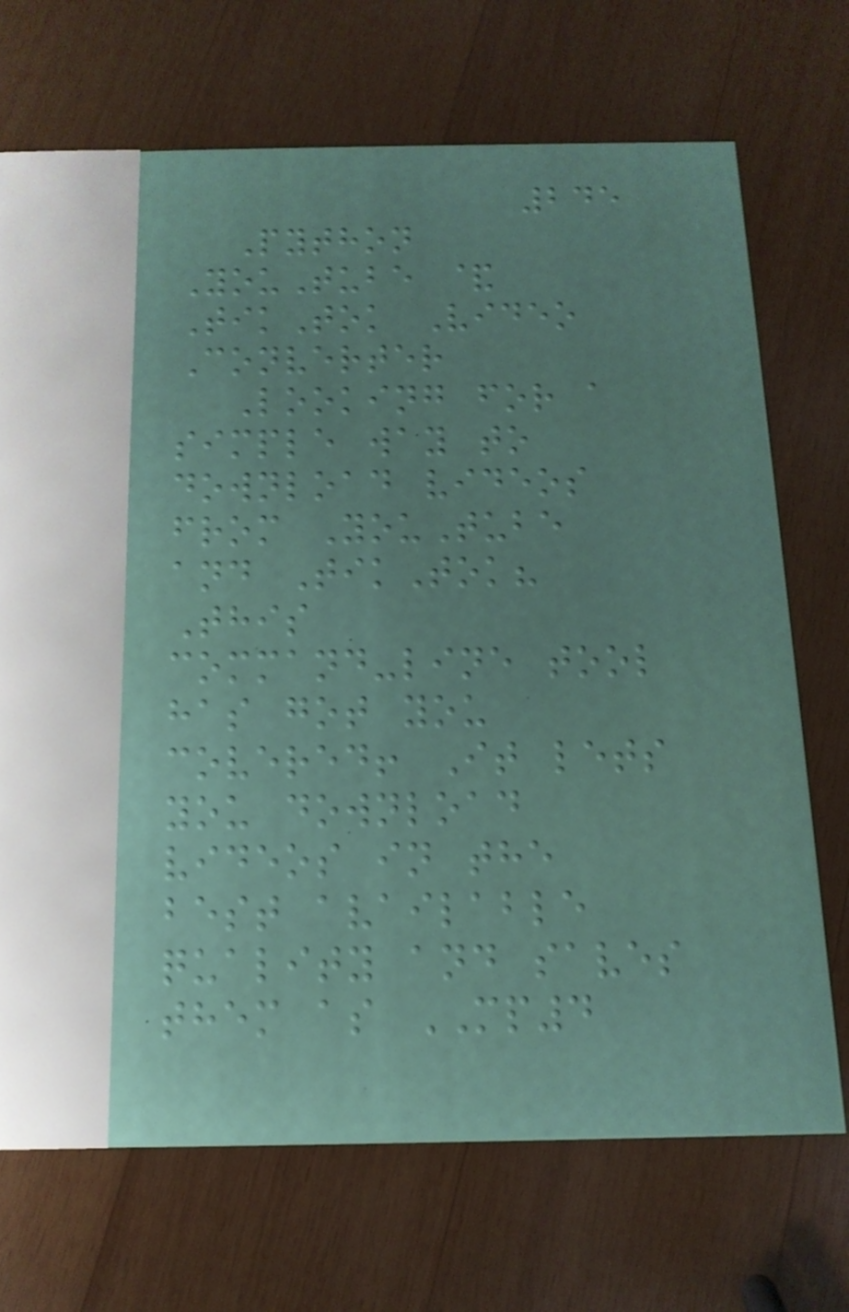245
Python
YouTube &
TikTok Video
Converter
Looking for a
simple way to
download videos
from YouTube
and TikTok?
This
command-line tool
has got you
covered! It lets
you download
videos in the
best available
quality and saves
them as MP4
